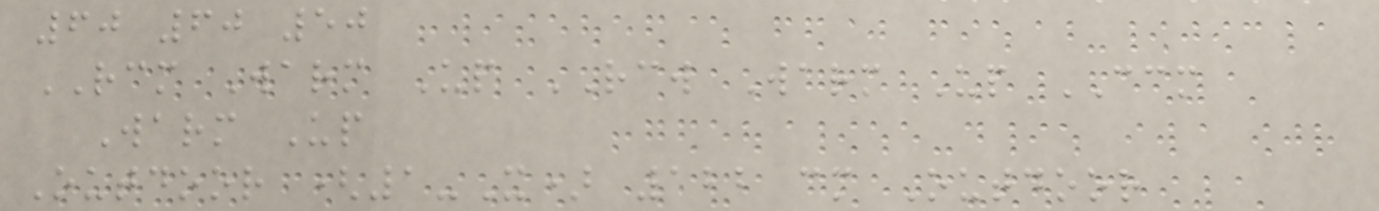60 60 50
RCM Warm Up RCW Warm Up CCM
Warm Up
Outdoor (1-X) 122 cm Outdoor
